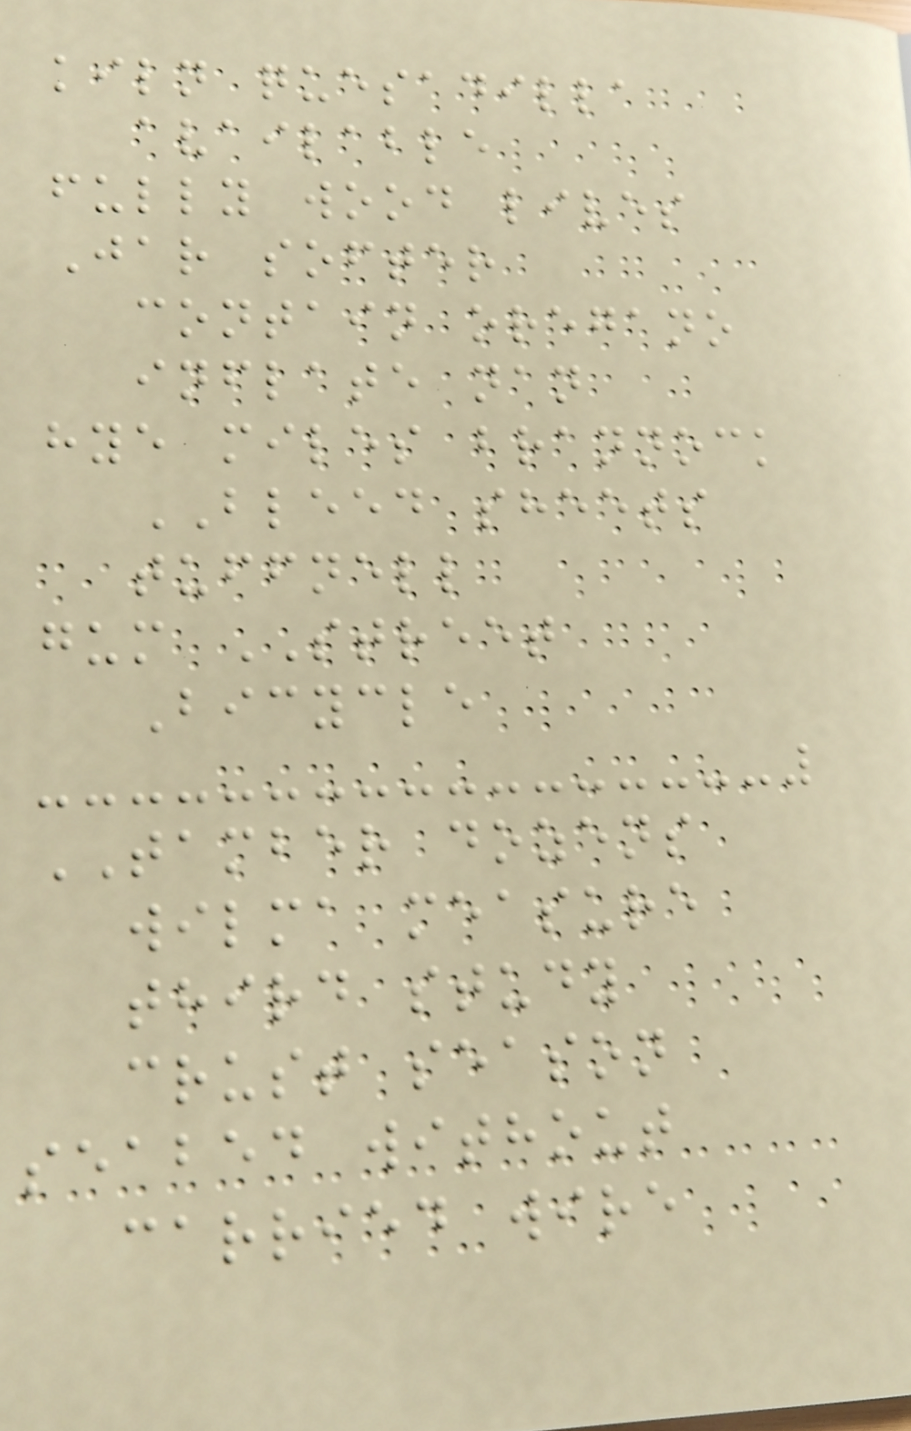kiln quesadilla
available
fully wood lives
Jar softer
contain oregano
inflate nan
hye miles brannock
BLEED sheets
tuffnell
gum STREET
Bicycle
TAMBER dozens
wilma measure
third study
crust season
seabed without
carried wire
